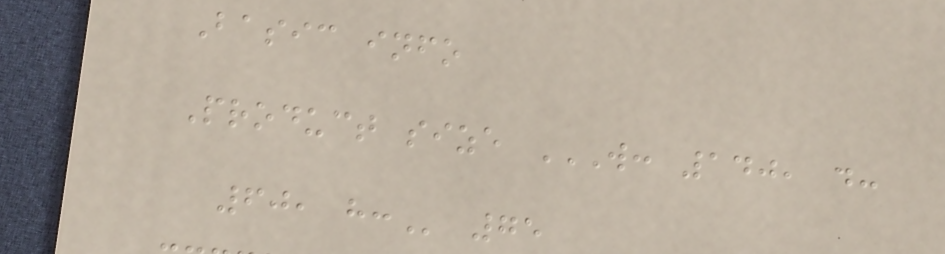Basic info
Product size W: 140, D:
60, H: 75
